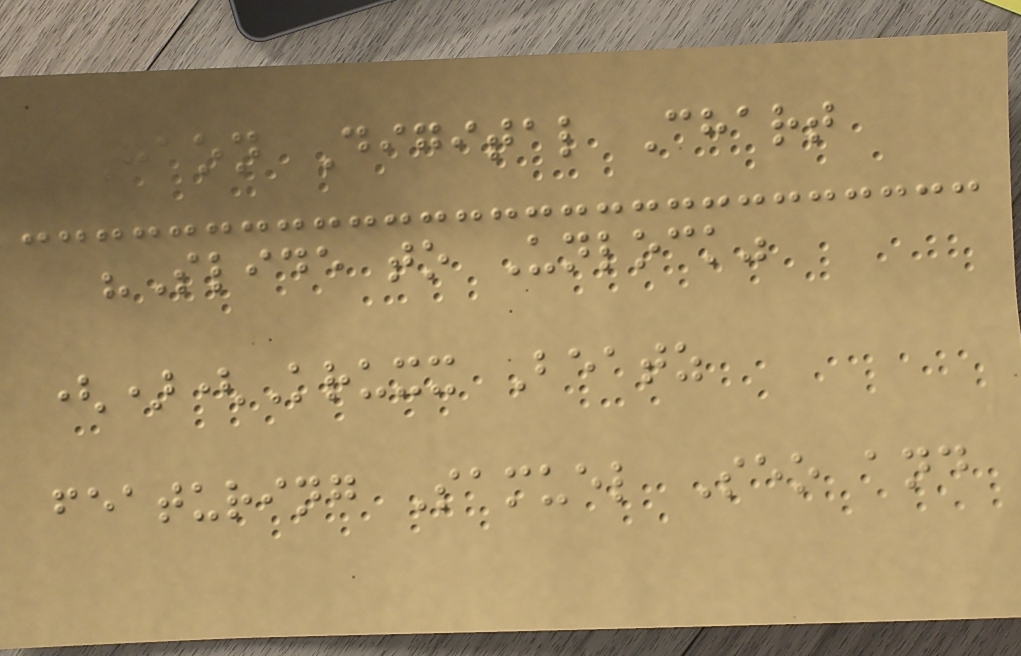Gaon Digital Chart
"Slide to Unlock"
()(Kruxx Beatz
featuring Samuel Seo and
